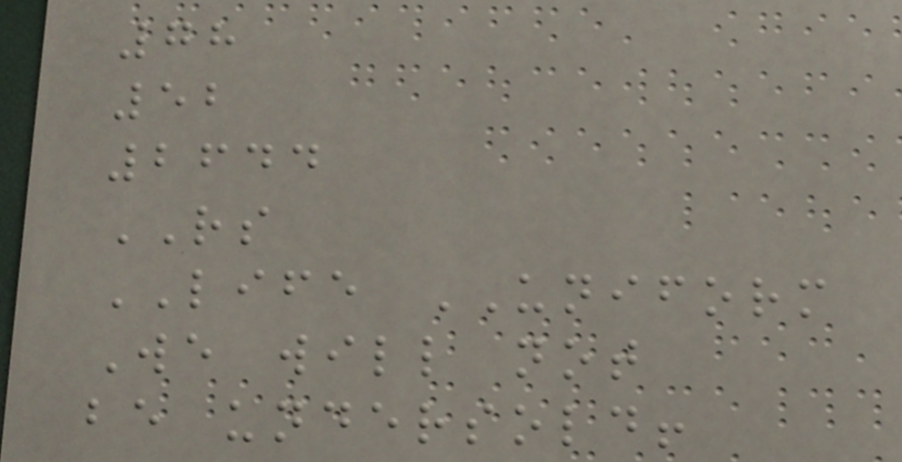78
52
2644
RS
LIFE UNIFORM
We will not
be undersold!
